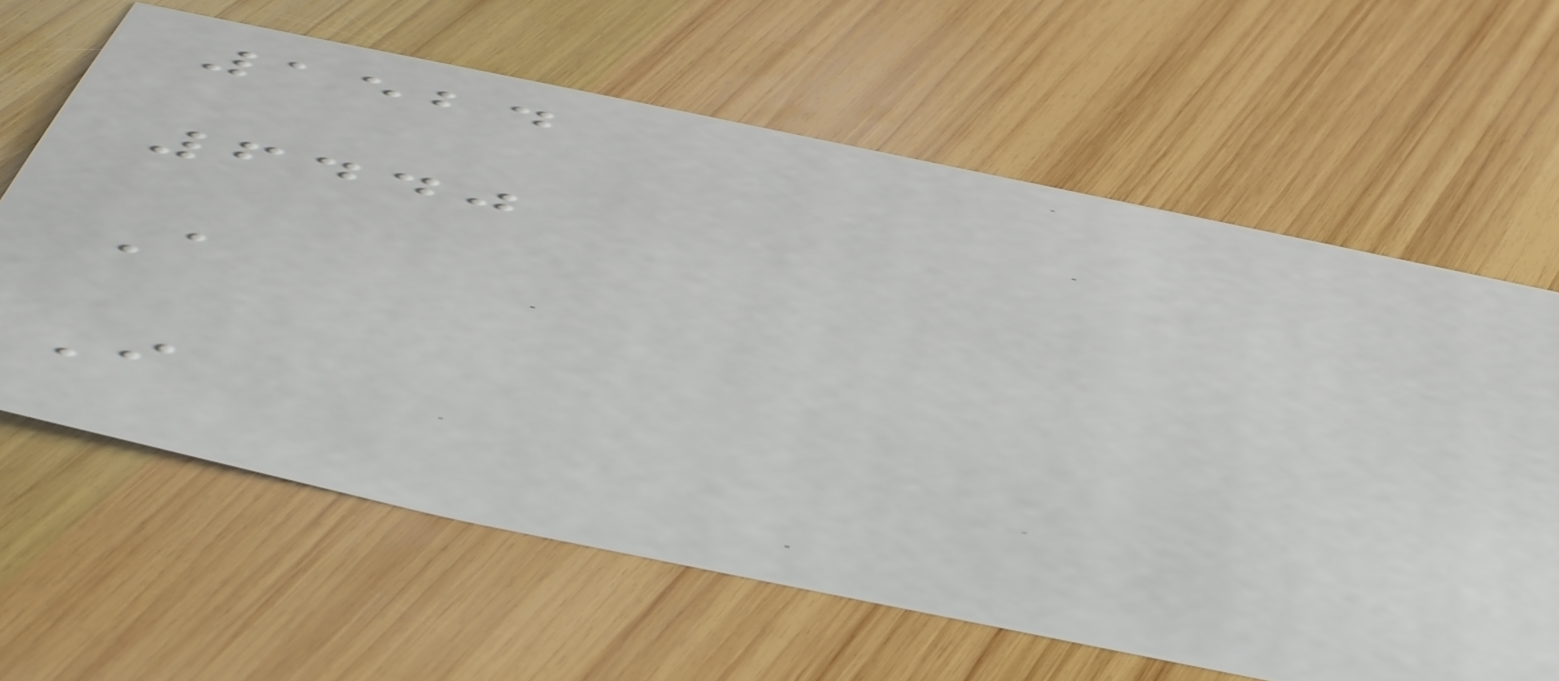1524
6440
A
I
